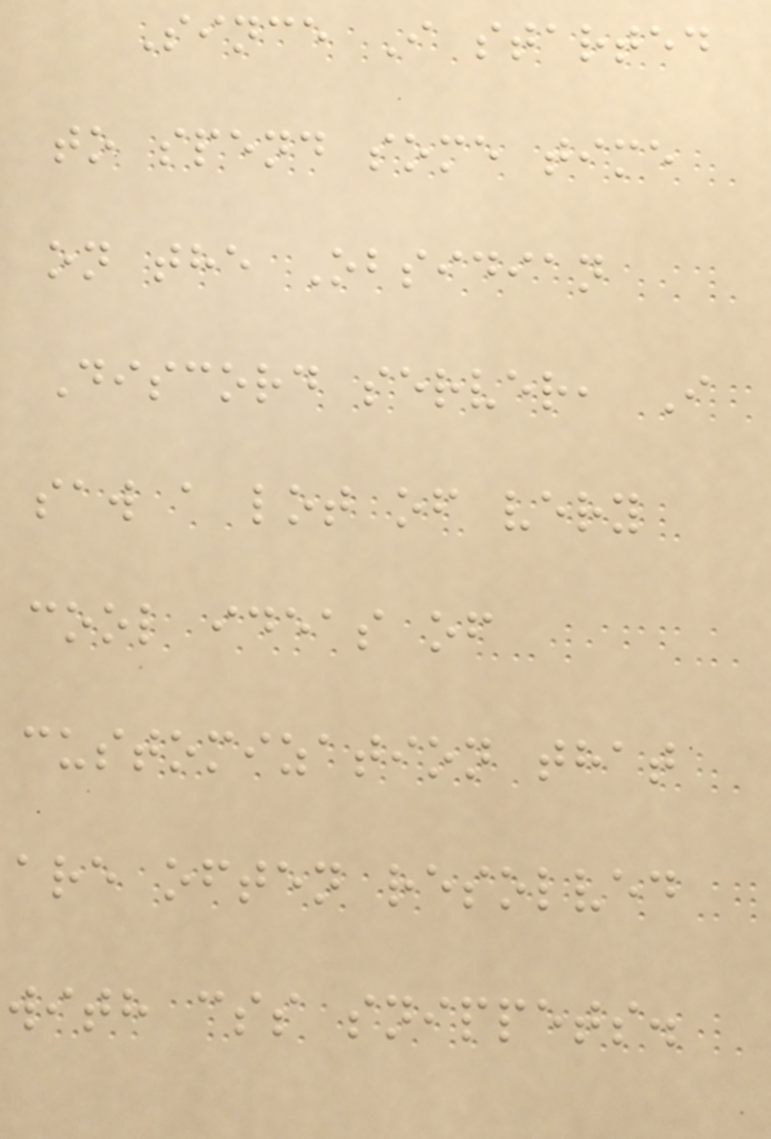Since I started
to spend some time
on the Obsidian
Discord server, I
saw a lot of very
cool ideas of
customization that
are often resolved
with css snippets.
